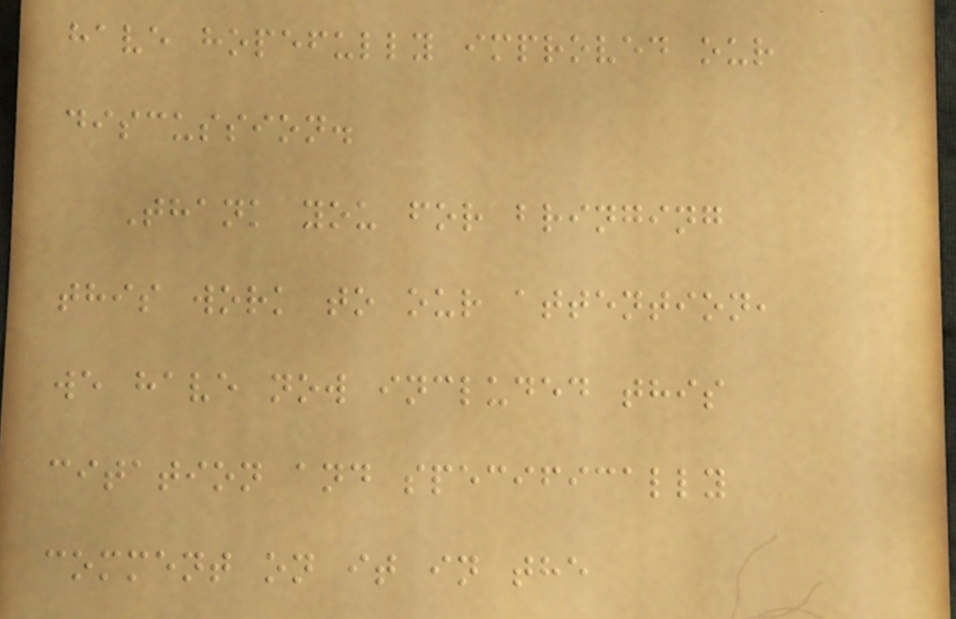have hopefully improved our
discussion.
Thank you for bringing
this work to our attention,
we have now included this
citation and specifically
comment on it in the
